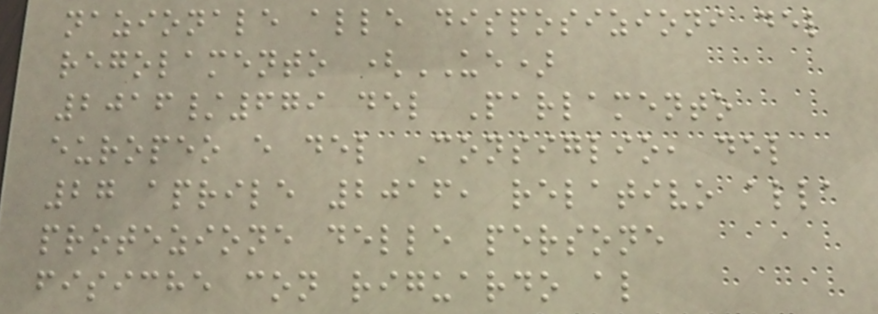nazionale alle disposizioni del
regolamento (UE)
2016/679 del Parlamento
europeo e del Consiglio, del
27 aprile 2016, relativo alla
protezione delle persone
fisiche con riguardo al
